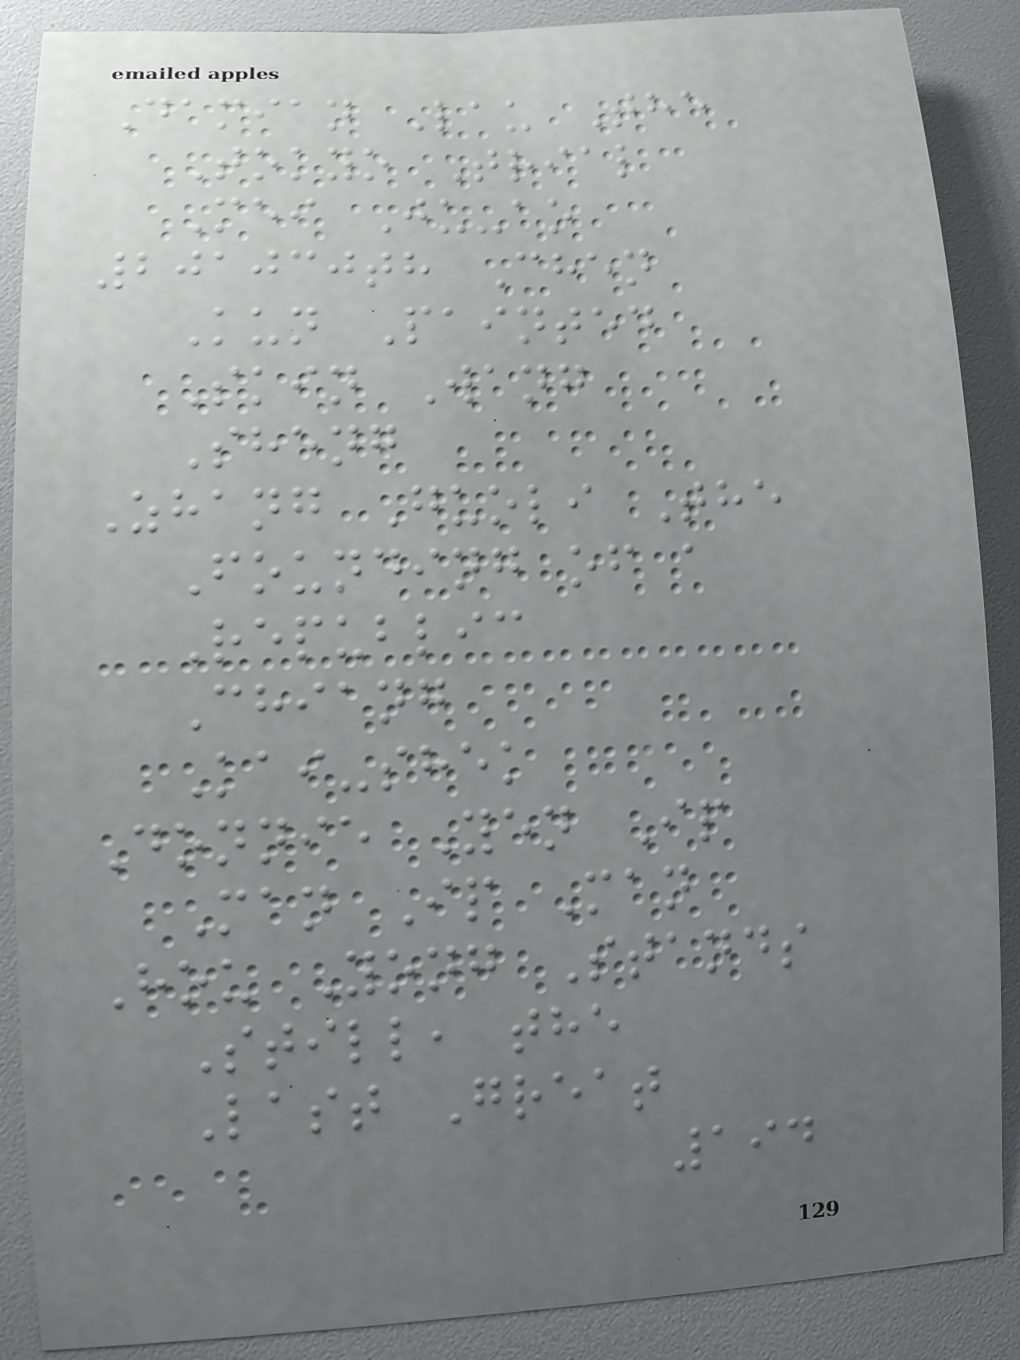Damian Lau The
Tokyo Trial
Mei Ju-ao
201030th Chen
Kun Painted
Skin Wang
Sheng
Zhang Guoli The
Founding of a
Republic
Chiang
Kai-shek
Donnie Yen Ip
Man Ip Man
Hou Yong Stands
Still, the
Last Great
194
